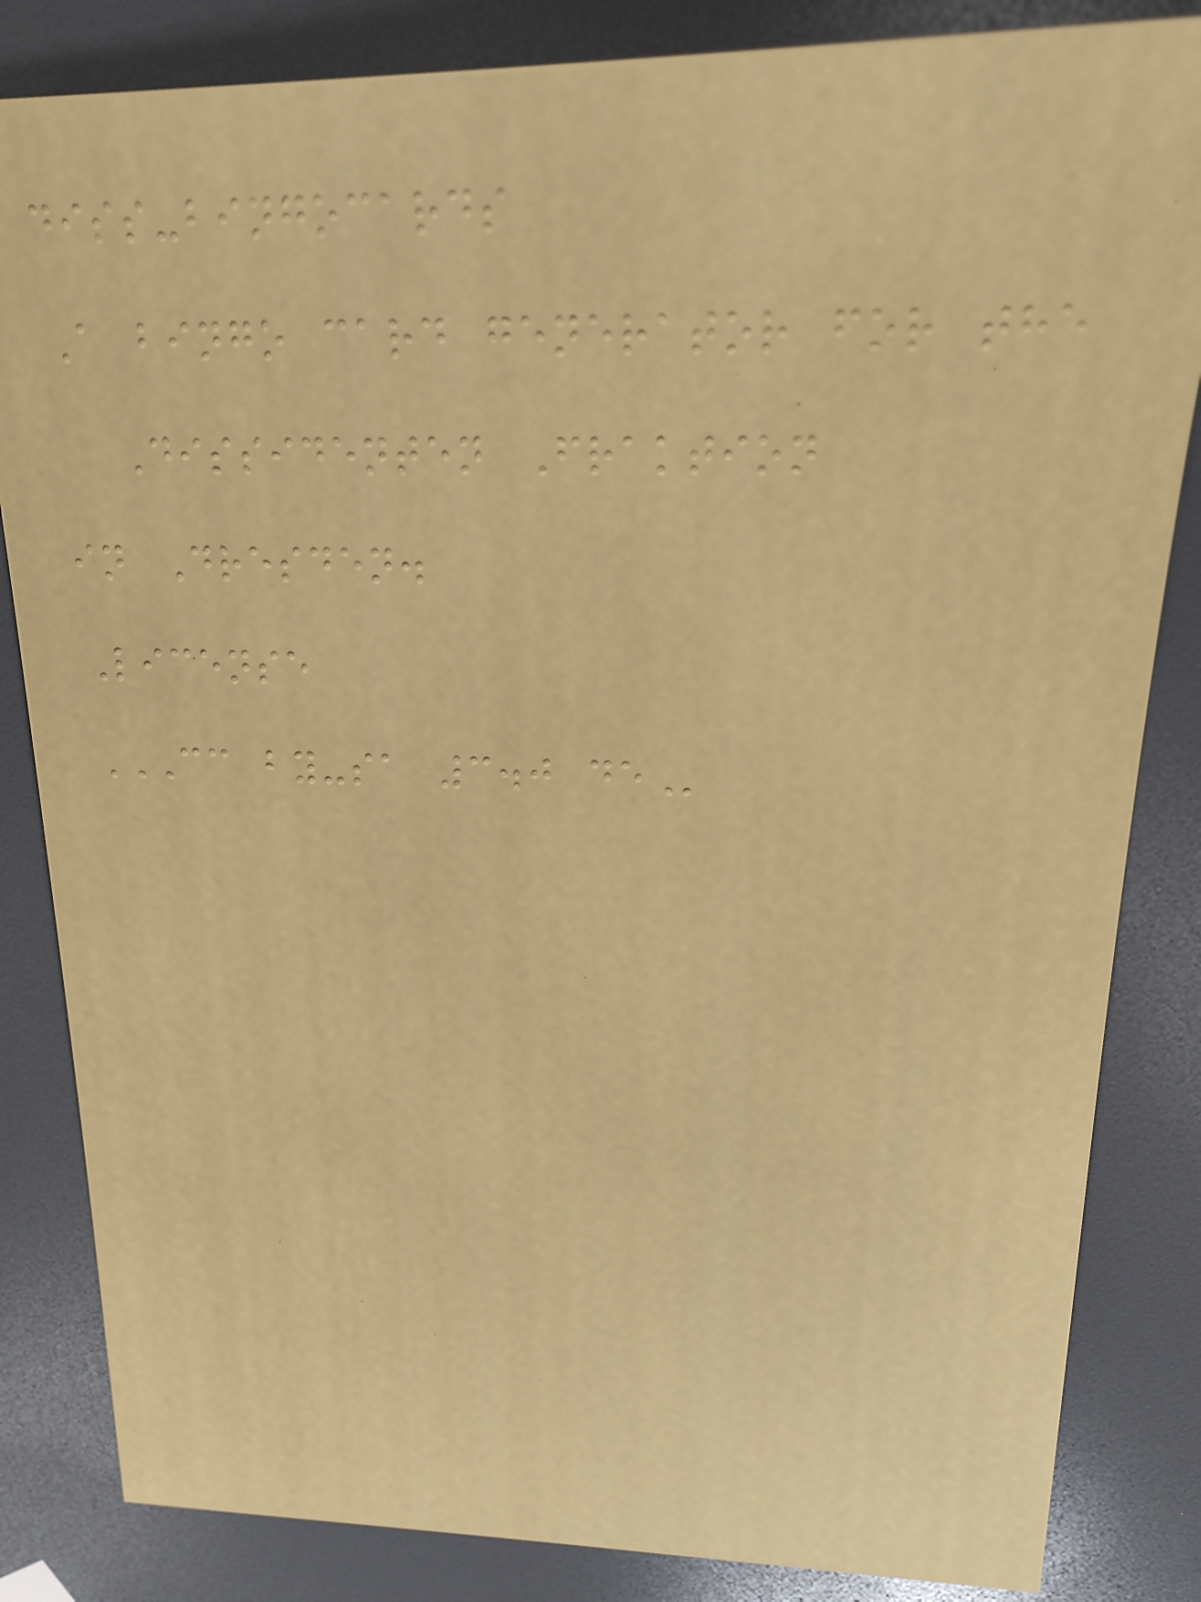diss-bingocards
A bingo card generator for the
Dissidenten Fraktion
in Dresden.
License
CC BY-SA 3.0 DE
